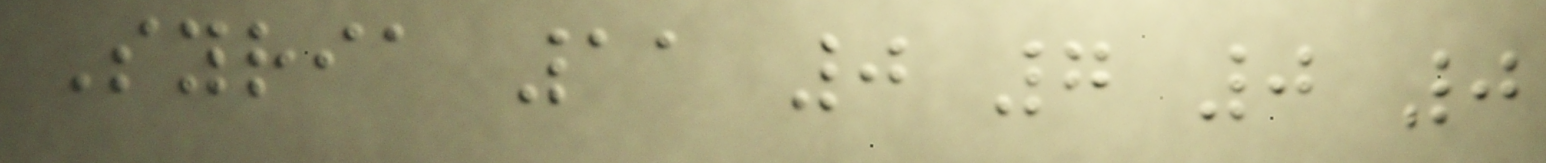Syria 11 0 7 0 0
